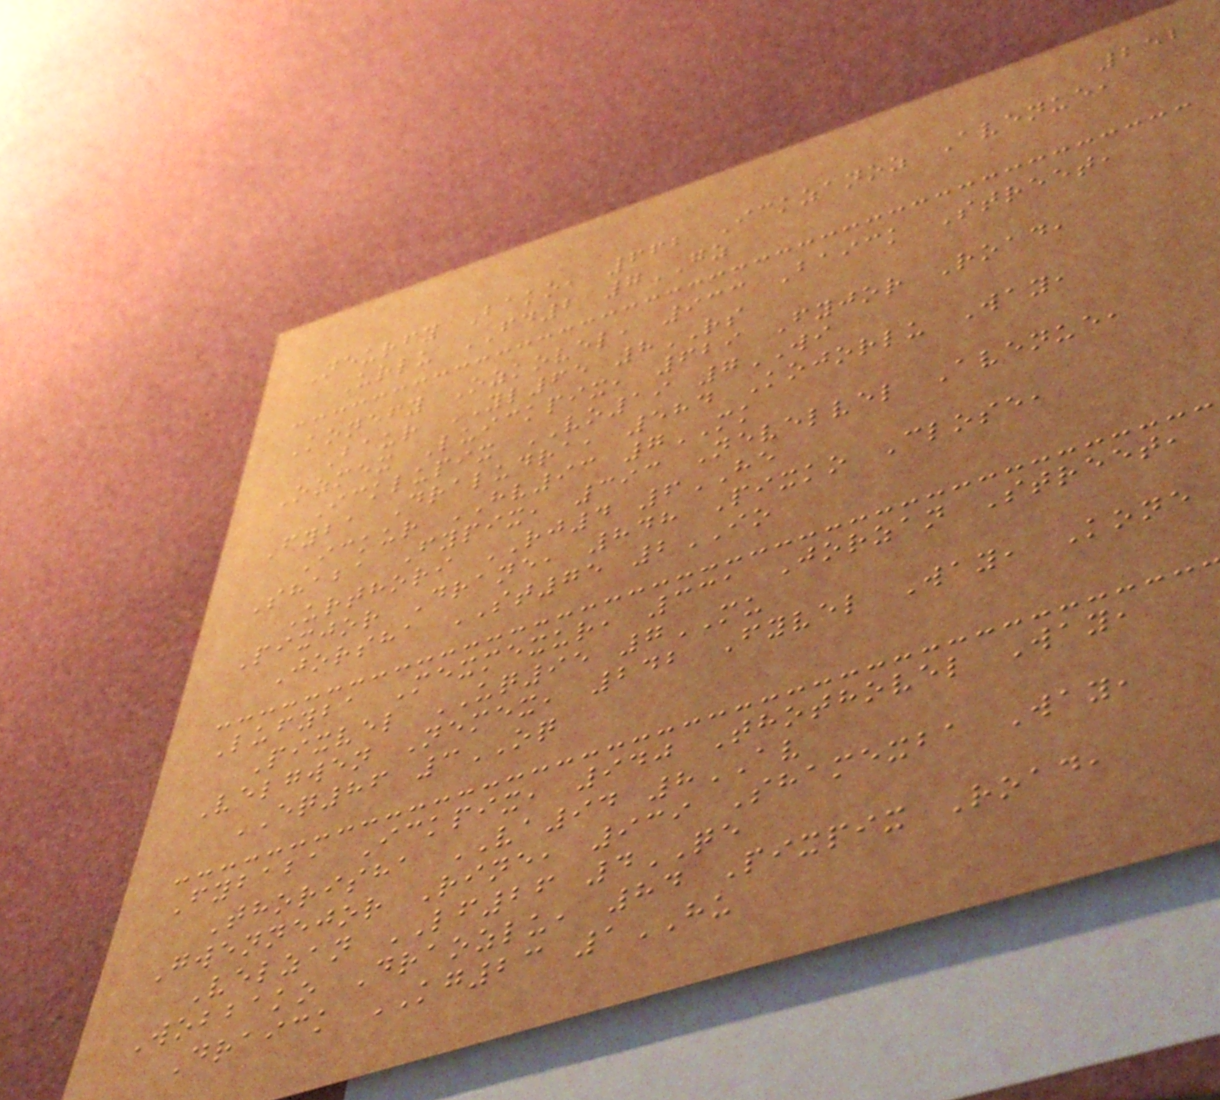252
Neurfy Bako, 662 Ickzanoz Avenue,
Urlu FD2 7GZ
Konefy Ozkovel, 933 Baick Street,
Baur YL65 8RS
Ozmex Luickpix, 629 Fyjor Road,
Icklupix VO19 7WI
Fyba Draludra, 584 Kojorlu Way,
Ickur HV93 7MK
Shaba Fypix, 393 Nevelvel Avenue,
Urthori RJ4 6HE
Pixjor Drane, 848 Pixko Close,
Jorsha ST75 2IO
Lufyba Mexmexur, 331 Jorzan Street,
Pixvel UQ95 7MU
Velgwen Nemex, 242 Fyvel Way, Kone
EQ86 3OQ
Fybaba Ickpix, 940 Thothovel Way,
Thorisha VA94 8AV
Gwennejor Rine, 939 Shamexba Way,
Velzan LF26 4QE
Wobbako Draozlu, 84 Pixpix Road,
Draick KG23 1HU
